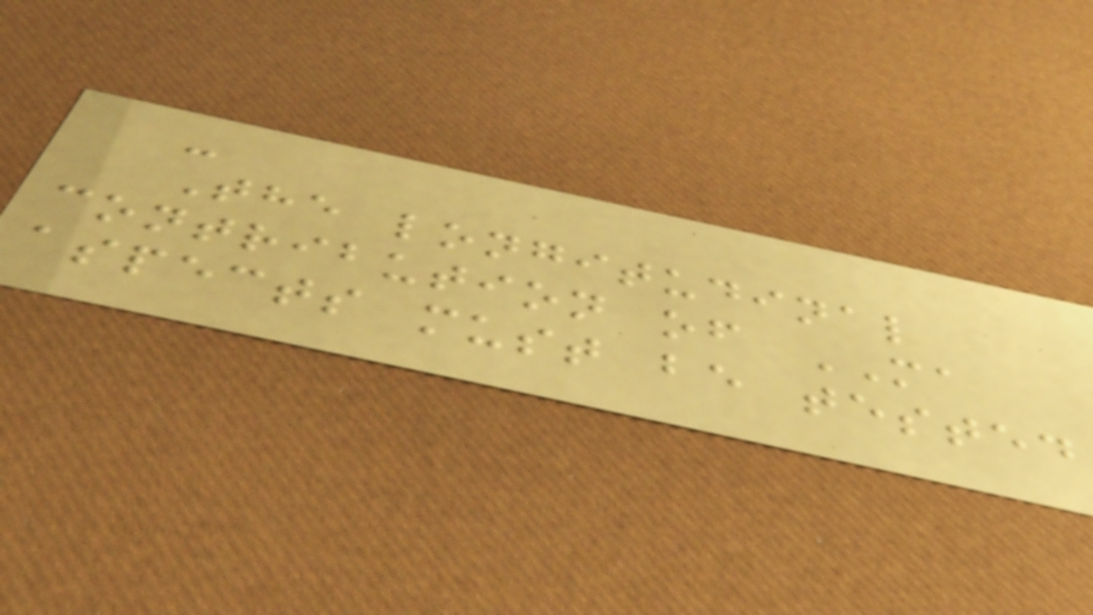-
The longitudinal
contribution of MA
aspects must be tested
